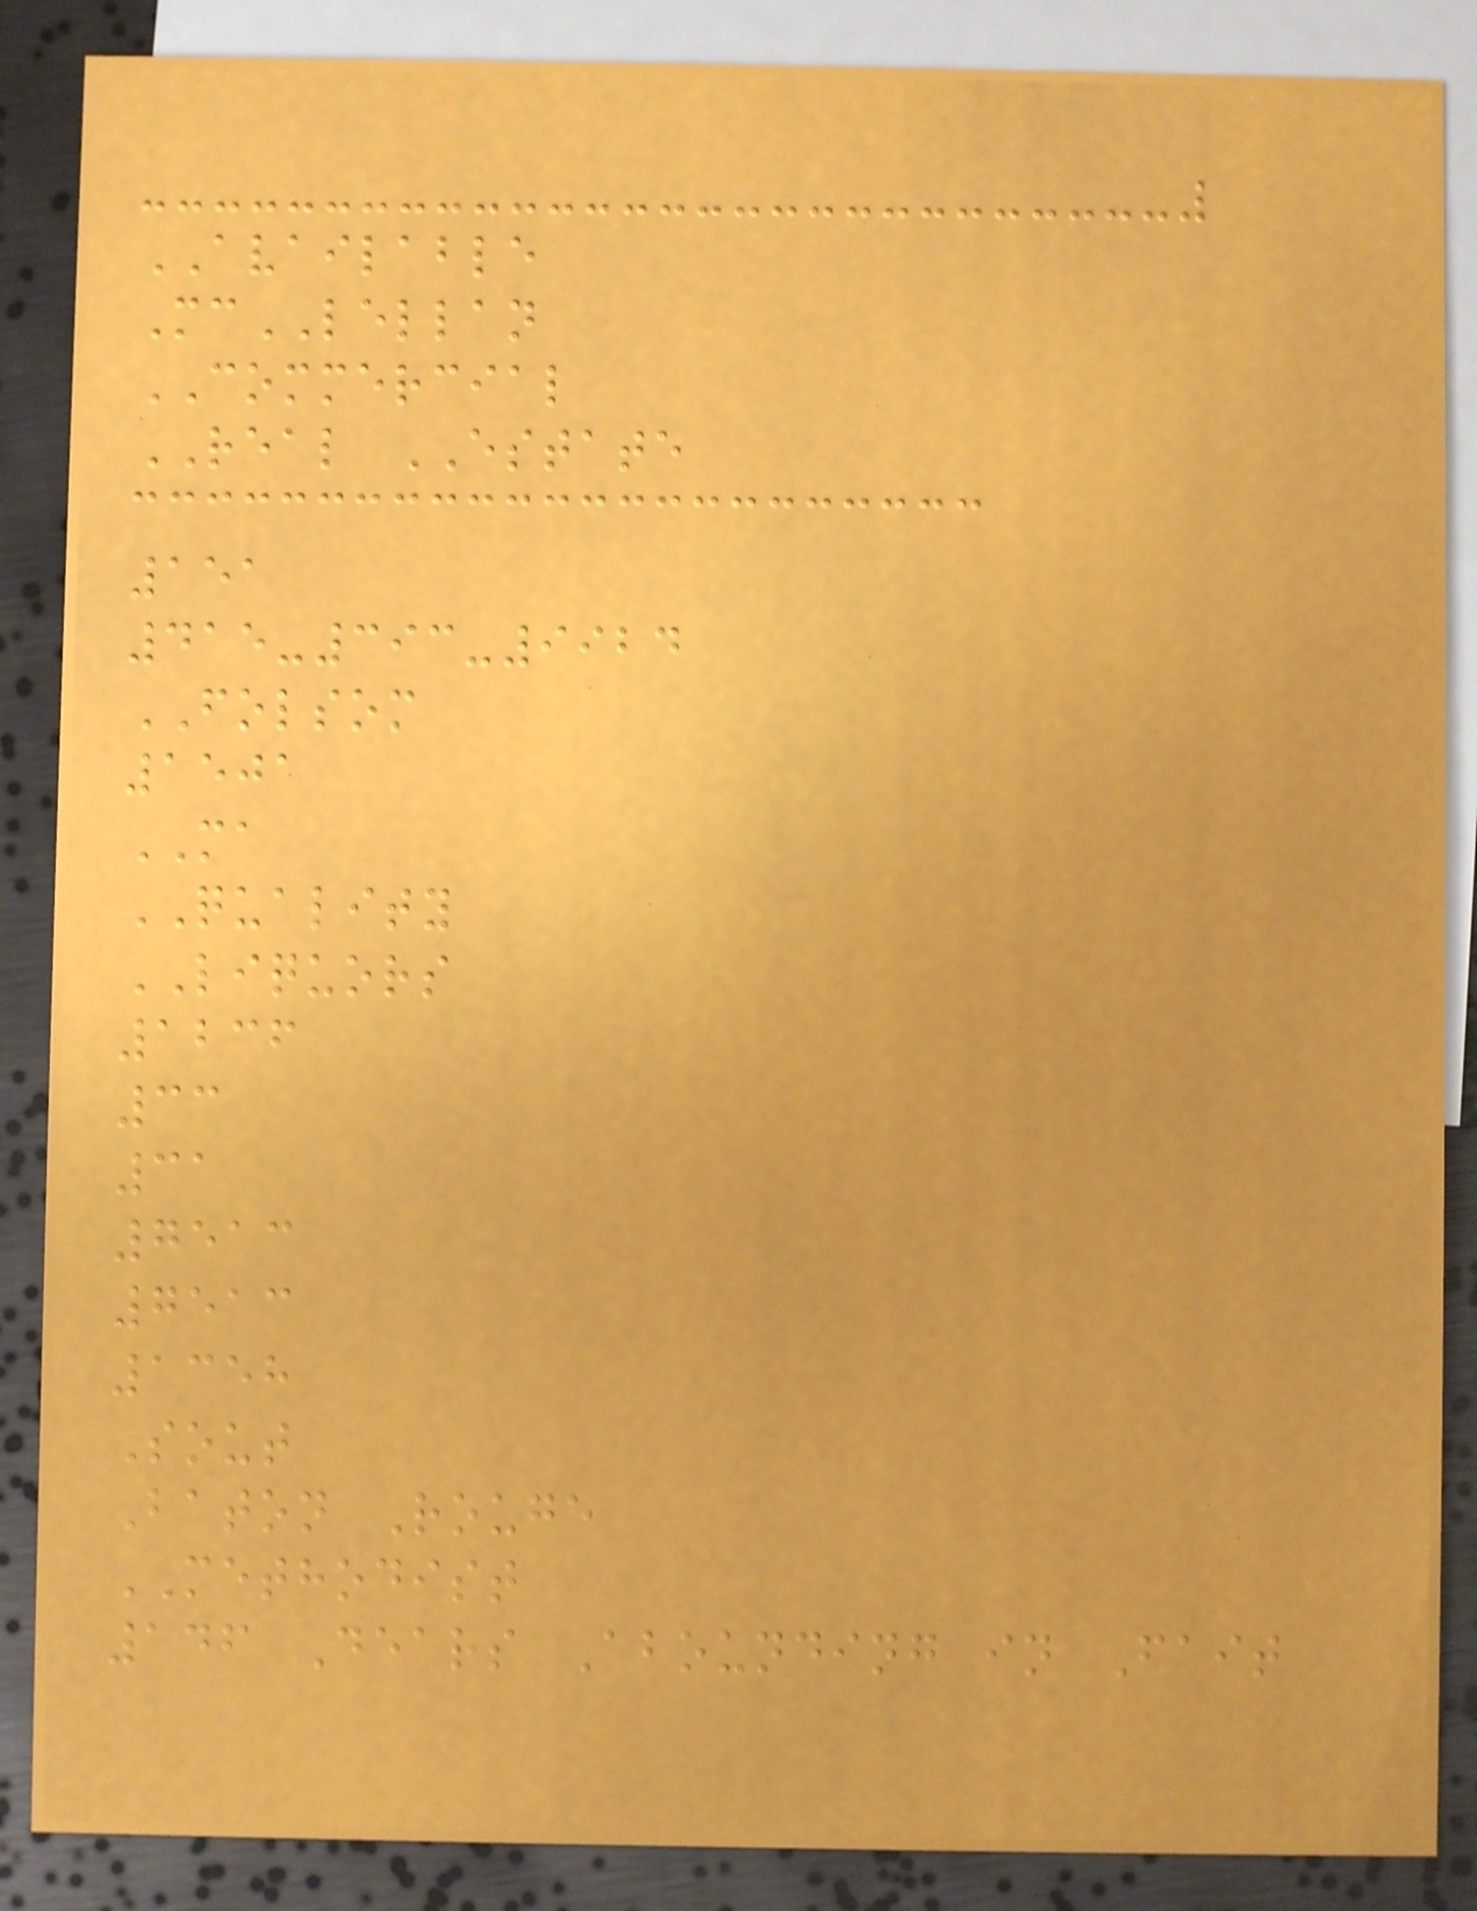AVAILABLE
McLELLAN
COMMERCIAL
REAL ESTATE
151
415-393-9924
FOLSOM
1501
MA
QUALITY
LIQUORS
1236
33
31
7513
7513
1358
Sout
Baton Rouge
METHODIST
146 Dears Abounding in Fait
